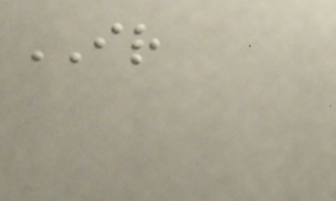IR
